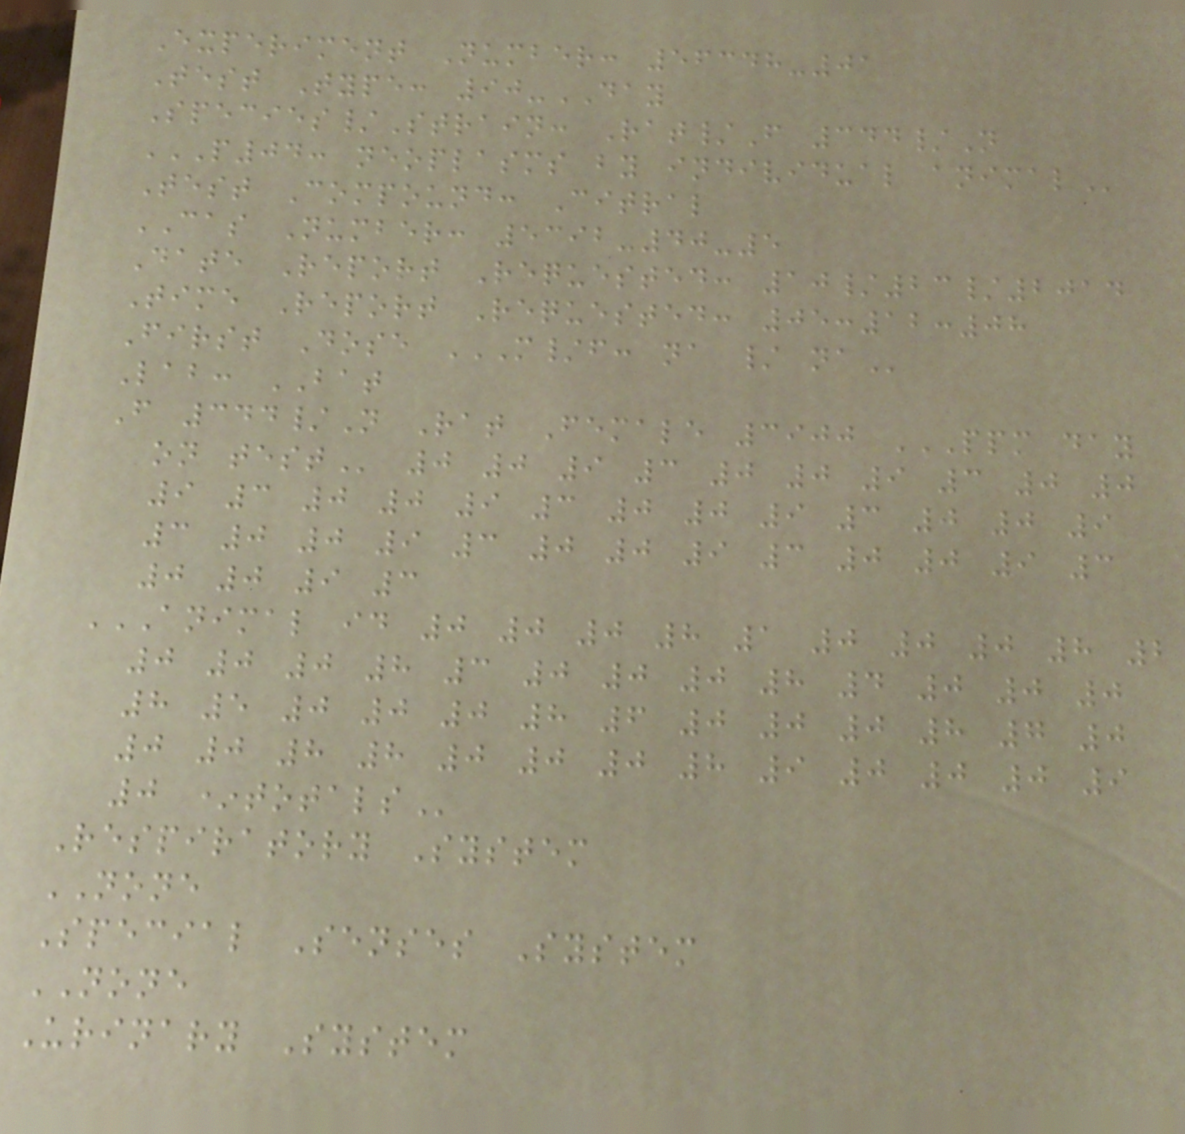Experiment Number: 56348-01
Test Type: 90-DAY
Species/Strain: Rat/F 344/N
P04: NEOPLASMS BY INDIVIDUAL ANIMAL
Test Compound: Citral
CAS Number: 5392-40-5
Date Report Requested: 10/23/2014
Time Report Requested: 05:12:08
First Dose M/F: NA / NA
Lab: BAT
F 344/N Rat Female 3900 PPM DAY
ON TEST 0 0 9 3 0 0 9 3 0 0
9 3 0 0 9 3 0 0 9 3 0 0 9
3 0 0 9 3 0 0 9 3 0 0 9 3
0 0 9 3
ANIMAL ID 0 0 0 8 1 0 0 0 8 2
0 0 0 8 3 0 0 0 8 4 0 0 0
8 5 0 0 0 8 6 0 0 0 8 7 0
0 0 8 8 0 0 0 8 9 0 0 0 9
0 *TOTALS
Respiratory System
NONE
Special Senses System
NONE
Urinary System
